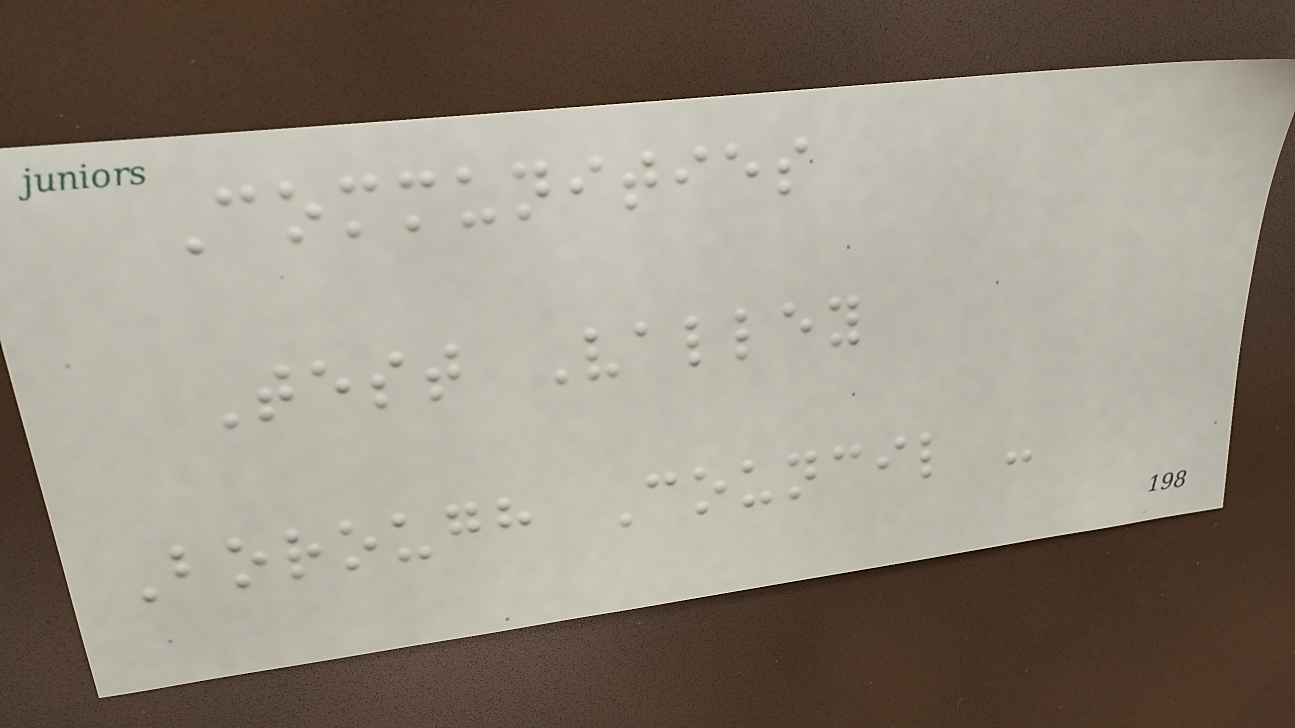Communities
Test Valley
Borough Council -
